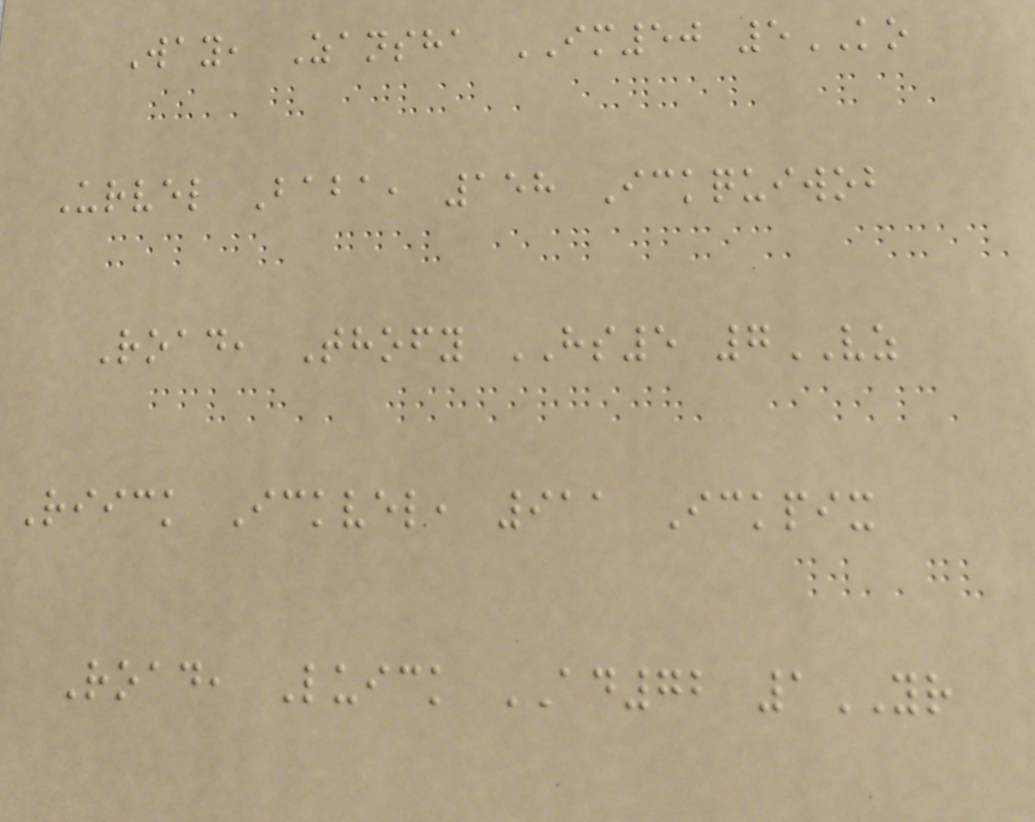Way, Zansha IM50 5KO
Urvel Baba, 158 Ickquiwob
Road, Thofy HS5 7VZ
Riick Ickvel, 911 Ickpix
Road, Luick AD72 1YR
